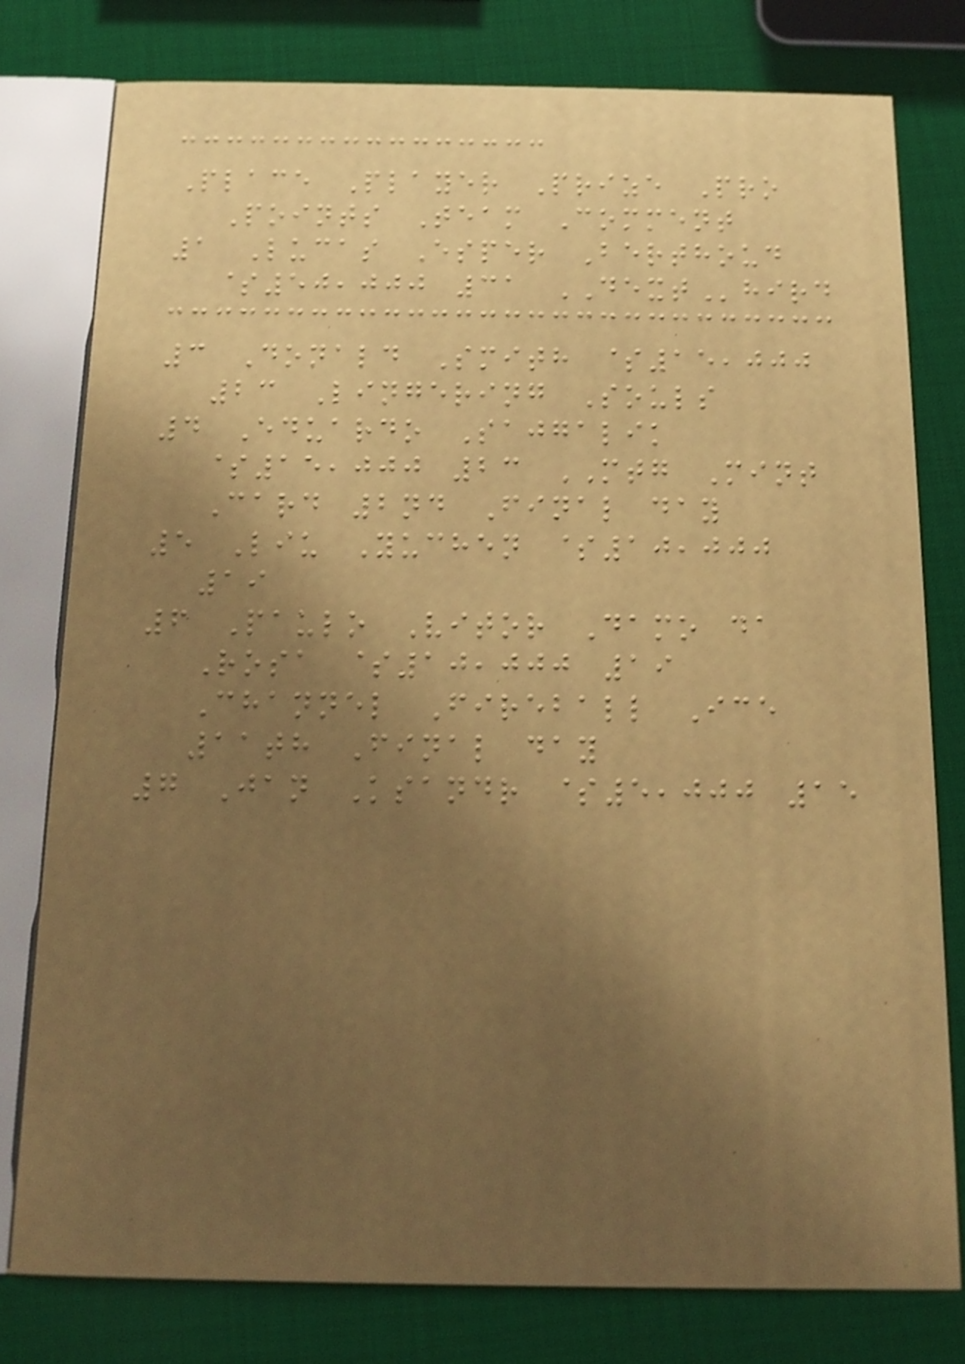Place Player Prize Pro
Points Team Comment
1 Lucas Esper Berthoud
$50,000 31 DEXThird
3 Donald Smith $15,000
23 Lingering Souls
4 Eduardo Sajgalik
$15,000 23 MTG Mint
Card 2nd Final day
5 Liu Yuchen $10,000
19
6 Paulo Vitor Damo da
Rosa $10,000 19
Channel Fireball Ice
11th Final day
7 Jan Ksandr $5,000 15
